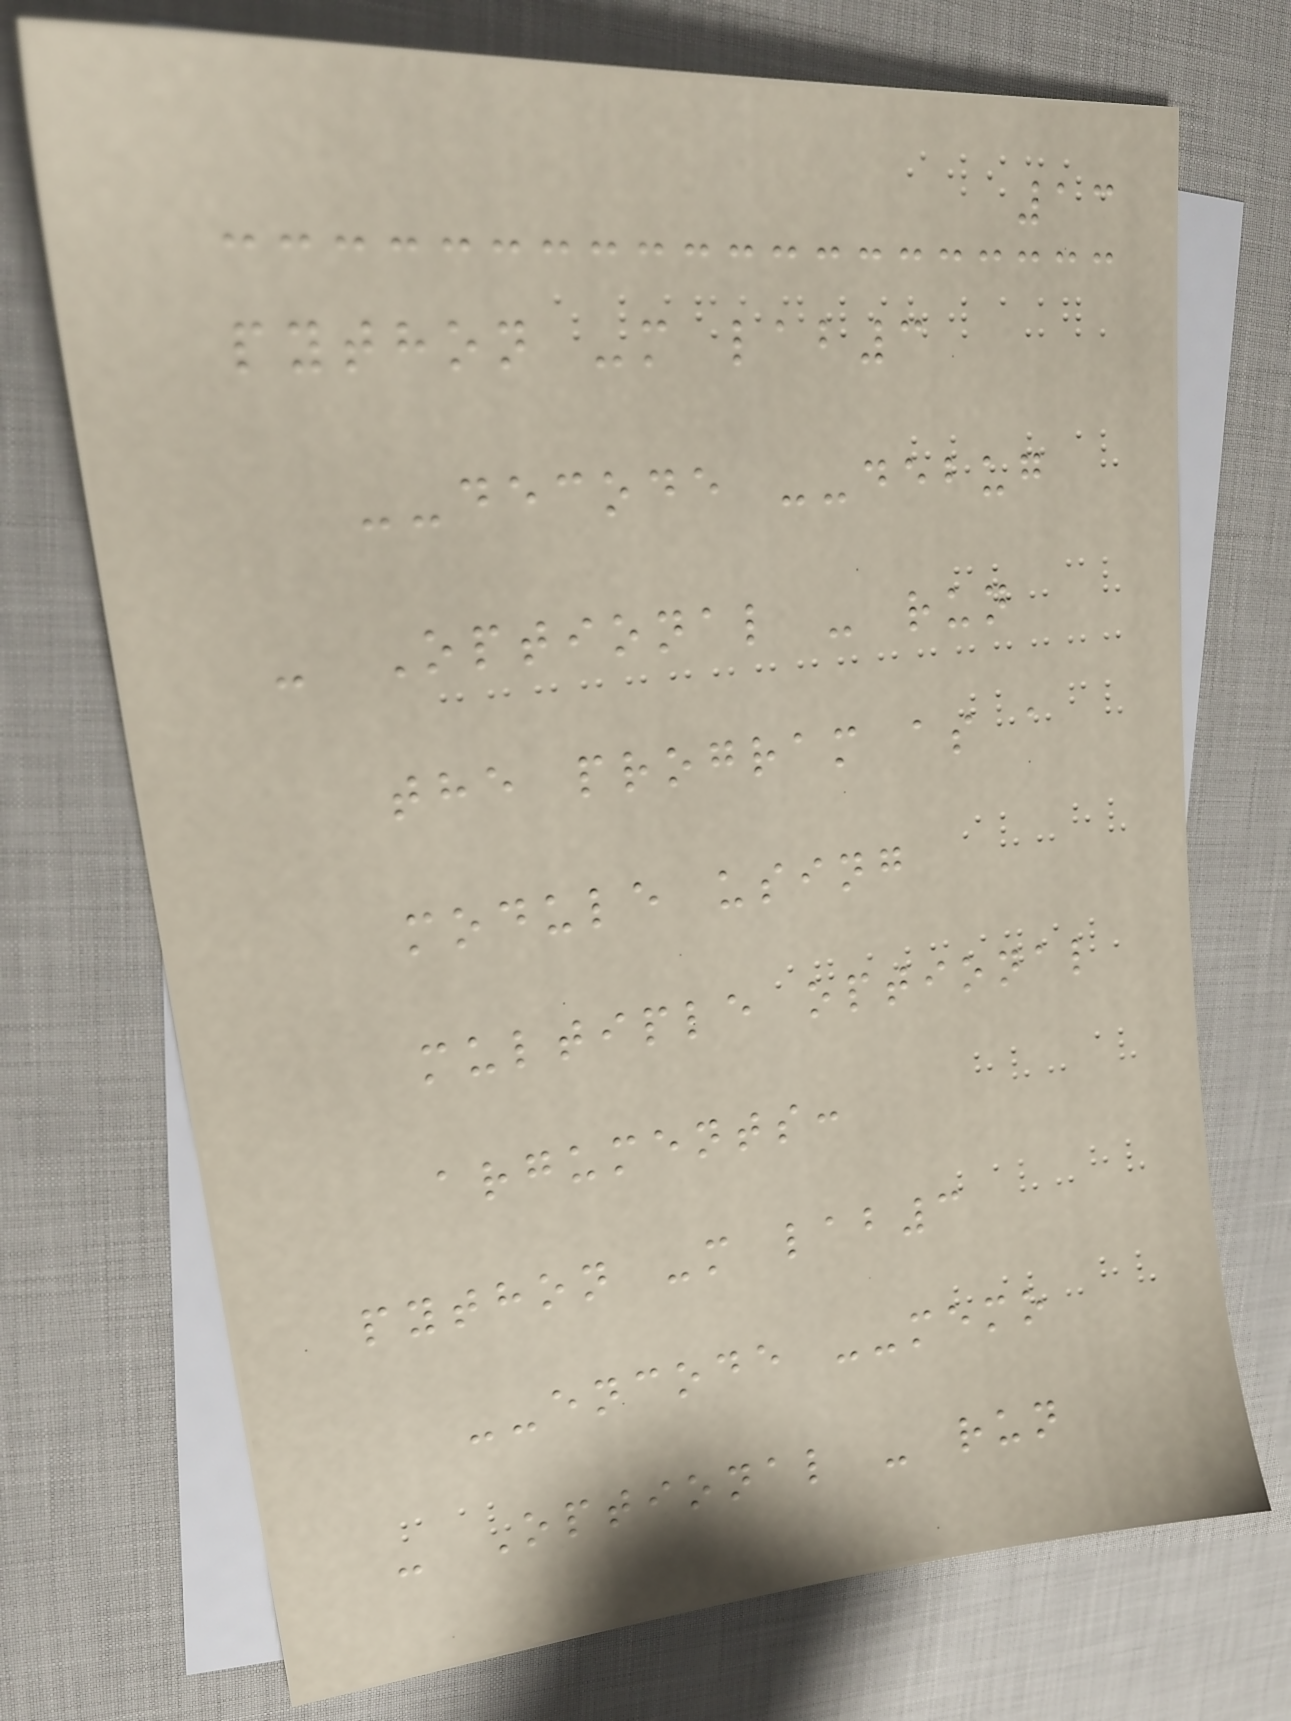13
python -m lab3
--decode --debug
- Optional - run
the program as a
module using
multiple optional
arguments:
python -m lab3
--encode --memo
- Optional - run
